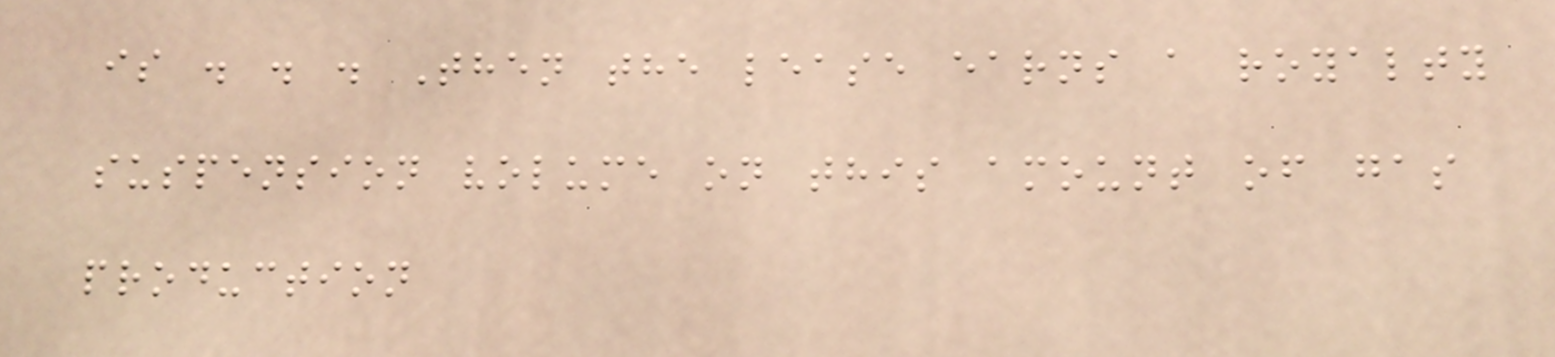is . . . Then the lease earns a royalty
suspension volume on this amount of gas
production
